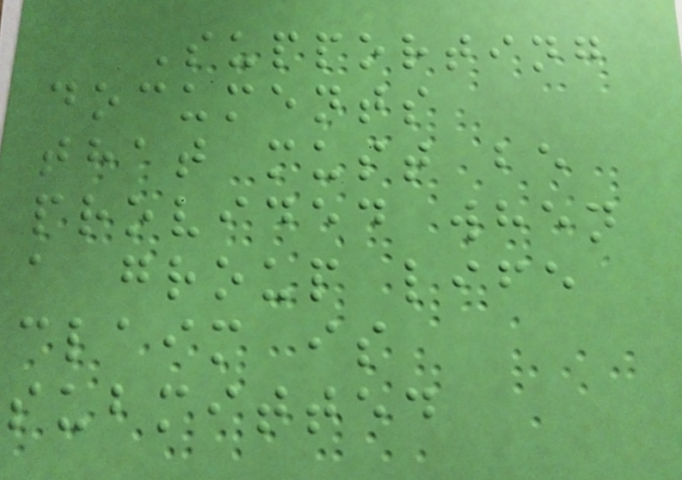Supporting
documents
that must be
provided when
a group life
claim is
submitted
